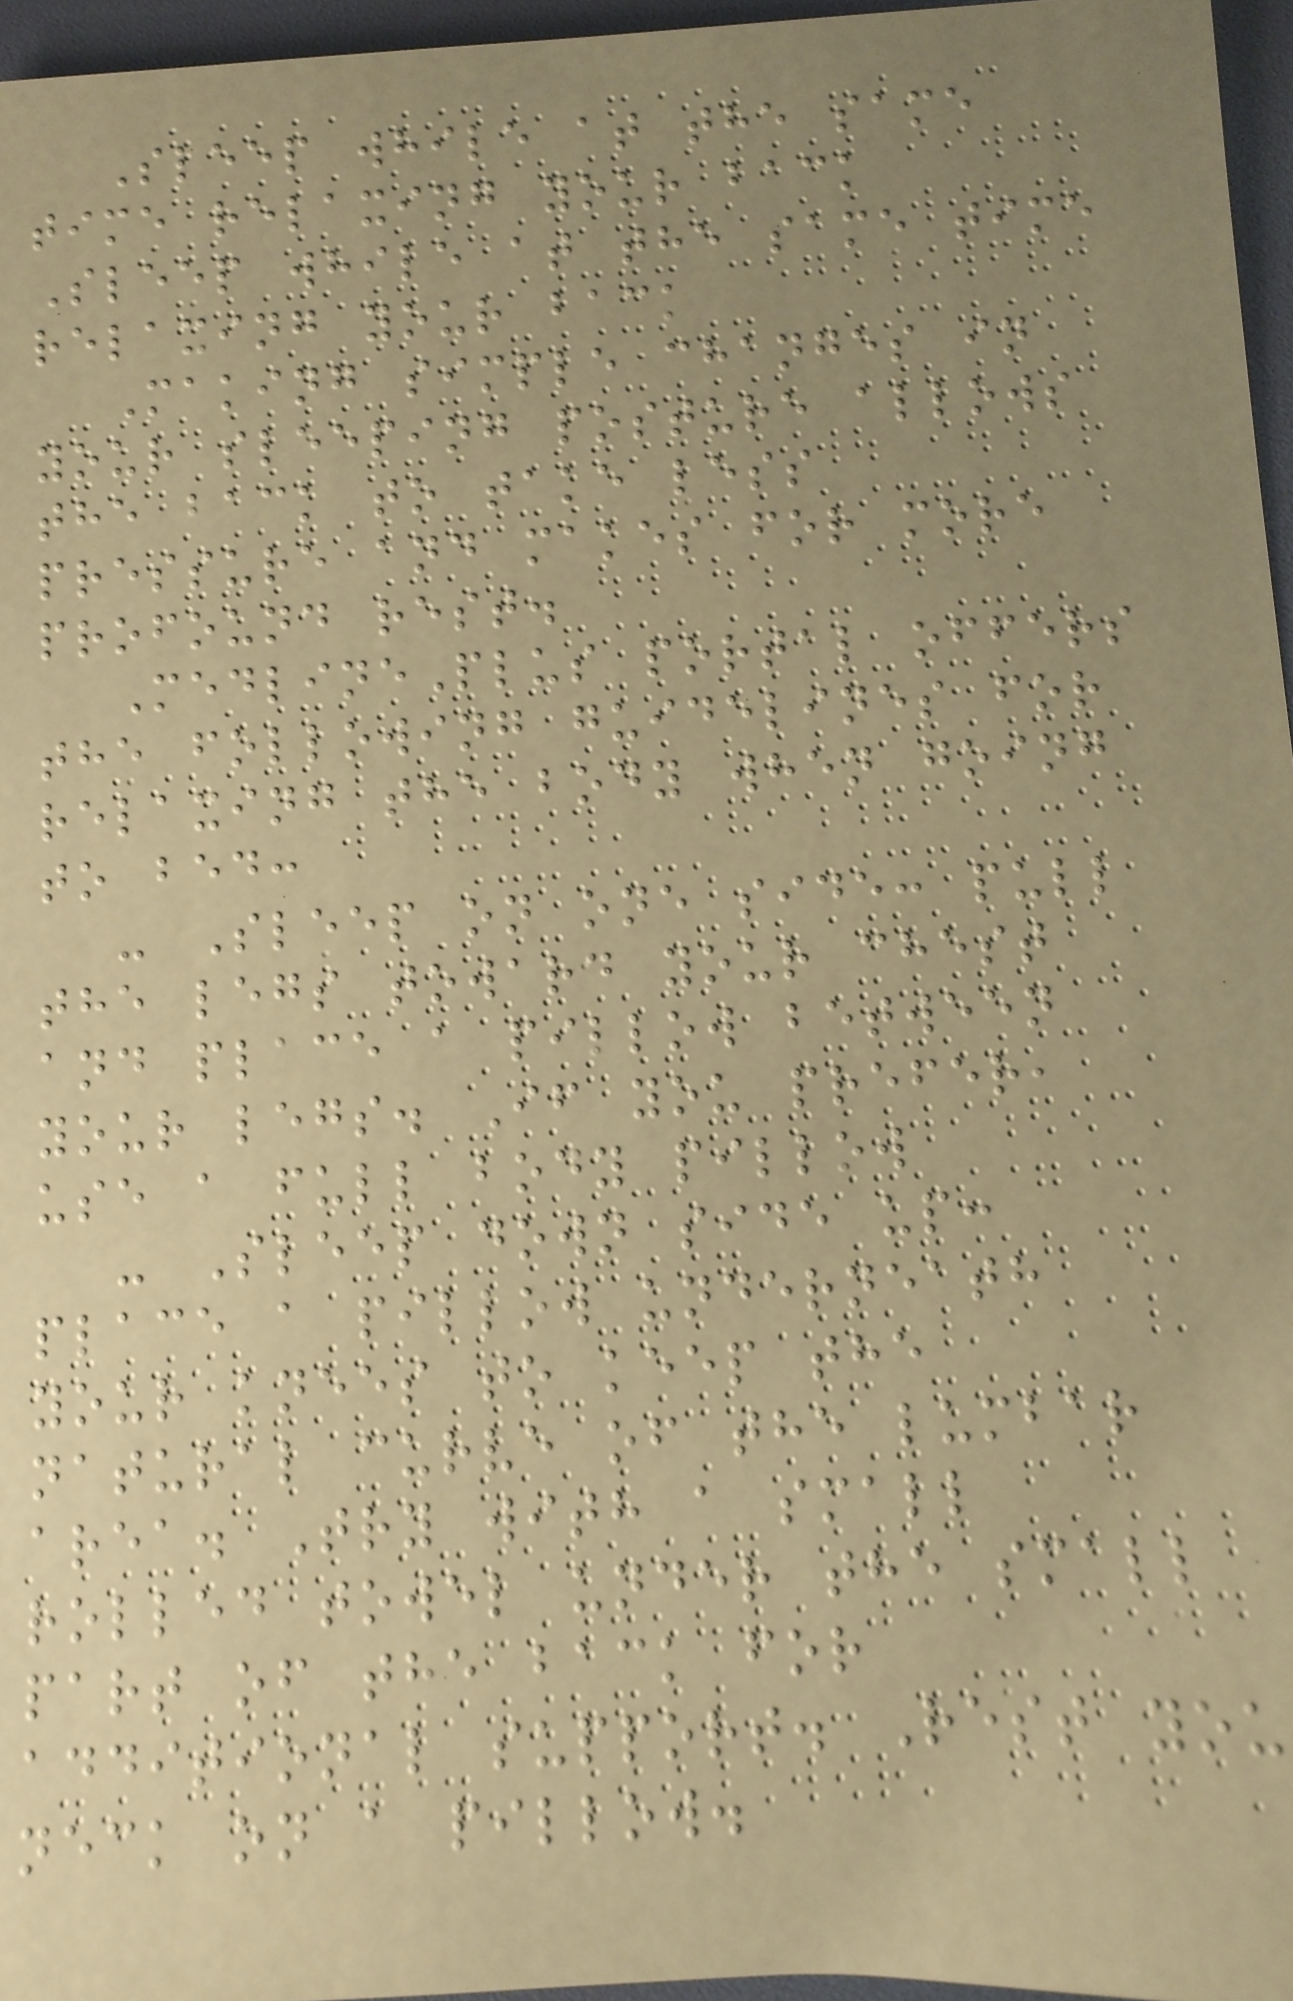Sleep while at the same
time relaxing your back
Sleep while at the same time
relaxing your back
Making simple changes in
your sleeping posture allows
the back to take less
pressure and makes for more
profound rest.
MedlinePlus portal offers
the following guidelines for
relaxing the body when going
to bed:
- Sleep on one side: pull
the legs toward your chest
and place a pillow between
your legs. If you prefer,
use a full body pillow
- Sleep down side up:
place a pillow underneath
your knees to keep the
natural curve of the lumbar
area. Try with a small
rolled towel under the small
part of the back for
additional support. Rest you
neck on a pillow.
